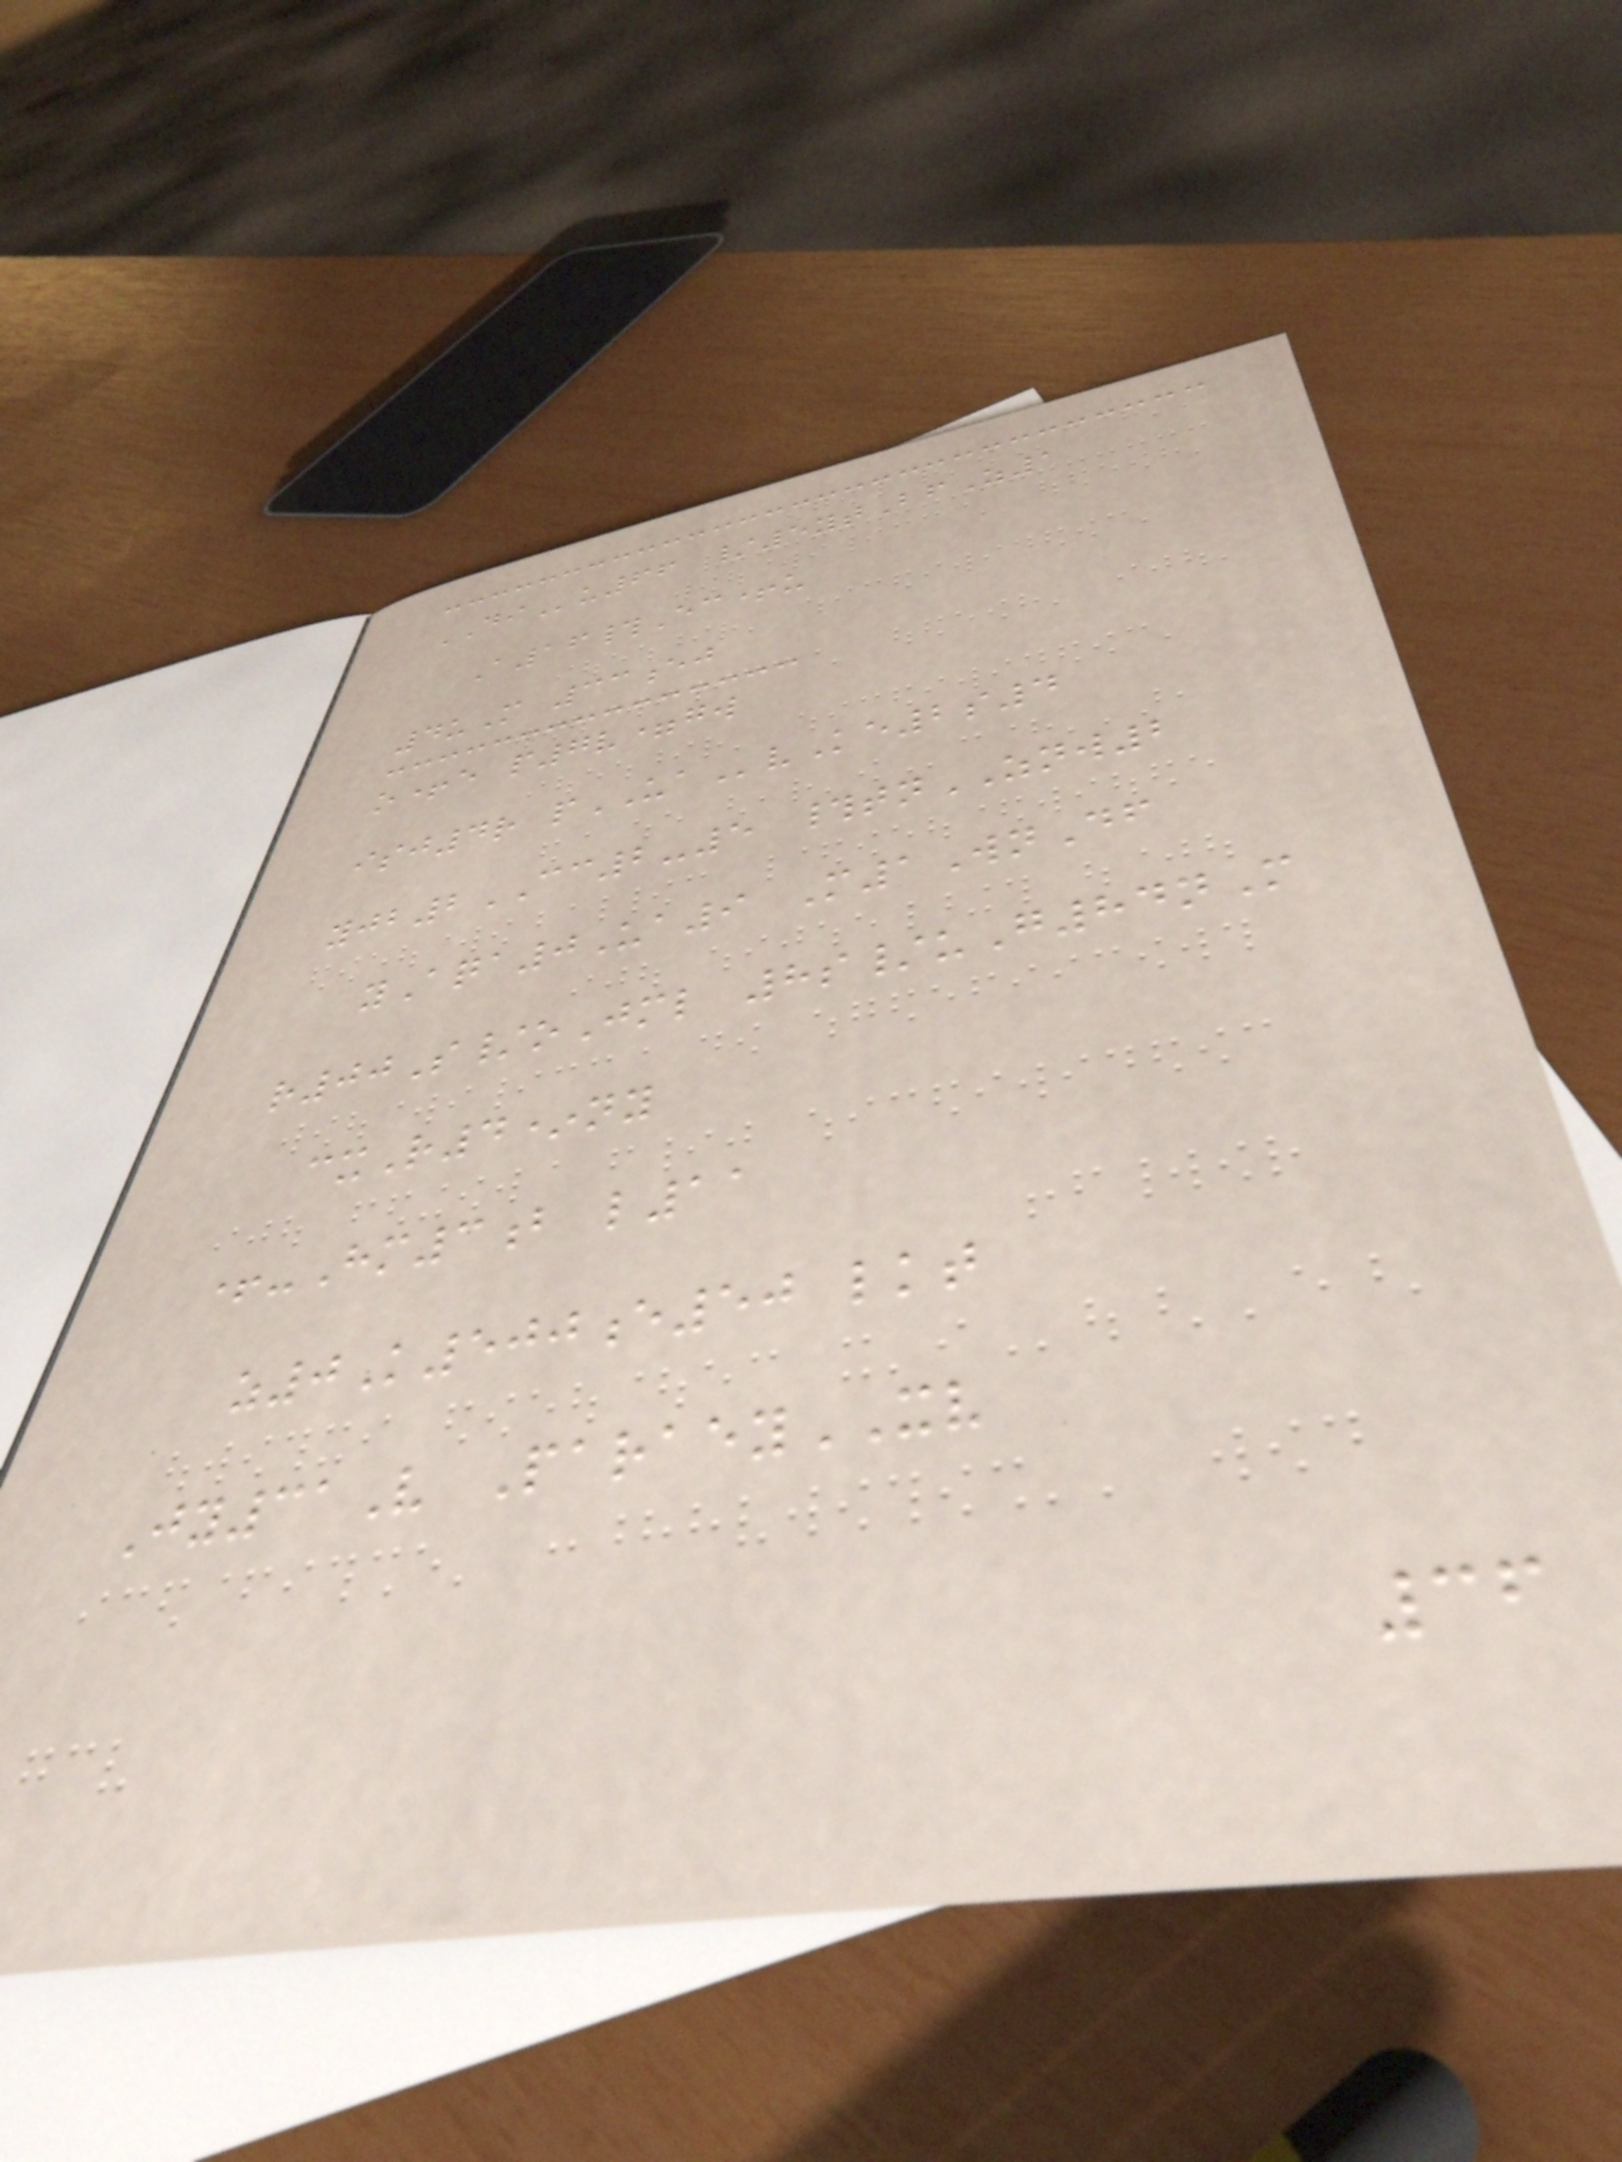DIu66 /5ytBfZ1
A16#Ec+u
4uM 33ej
o+e p7v=gw
isj4r pUAvKe2s4
yjb2CC2-5 #tnZNW2
yAqa0Ua9 M1WnDf
r00S/oJml 8s/uG84nM
cxR4*ny
+-Hm3b l11
z0K500e50 lkt
Jy31V ParaeyXV
36
